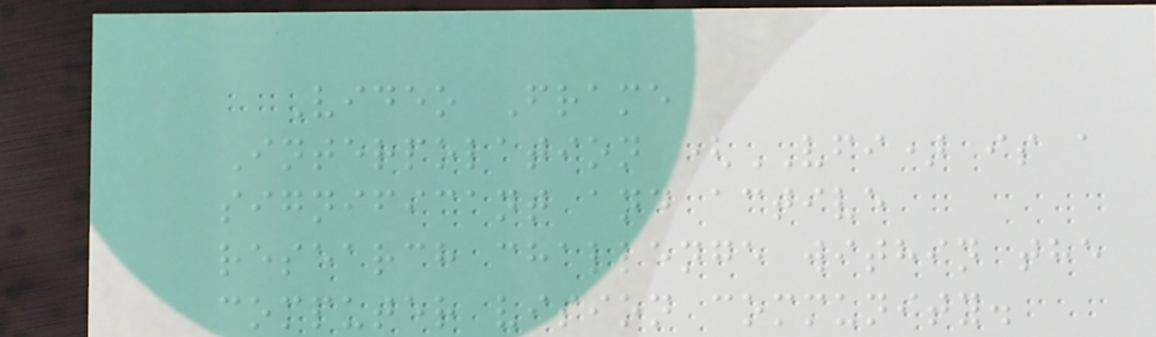Video Frame
Interpolation (VFI) is a
significant and active
research challenge within the
computer vision community.
